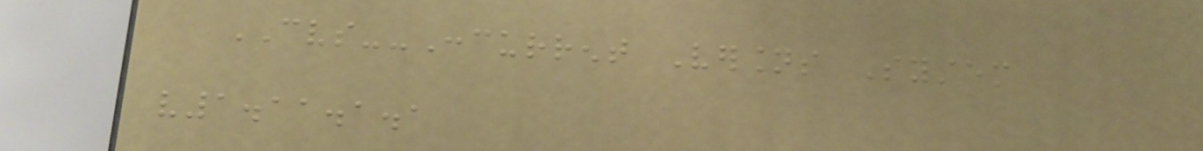CVS--Concurrent Versions System
v1.11.1.1
